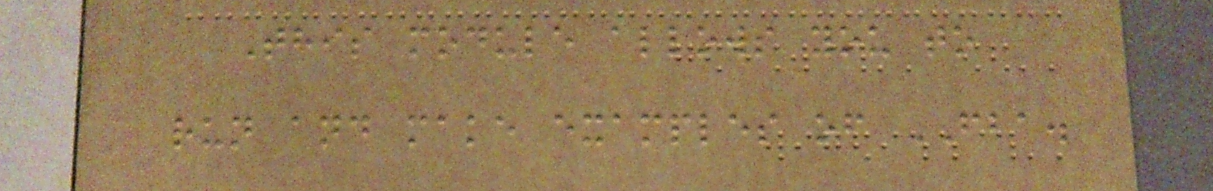This module allows you to
run and make examples of FBA.
